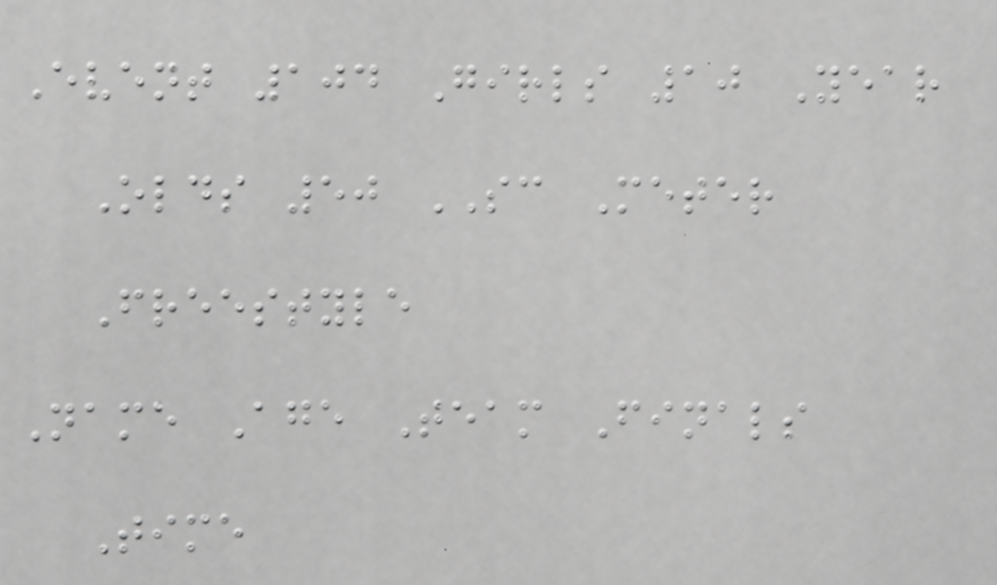Event 104 Girls 10 Year
Olds 50 SC Meter
Freestyle
Name Age Team Finals
Time
